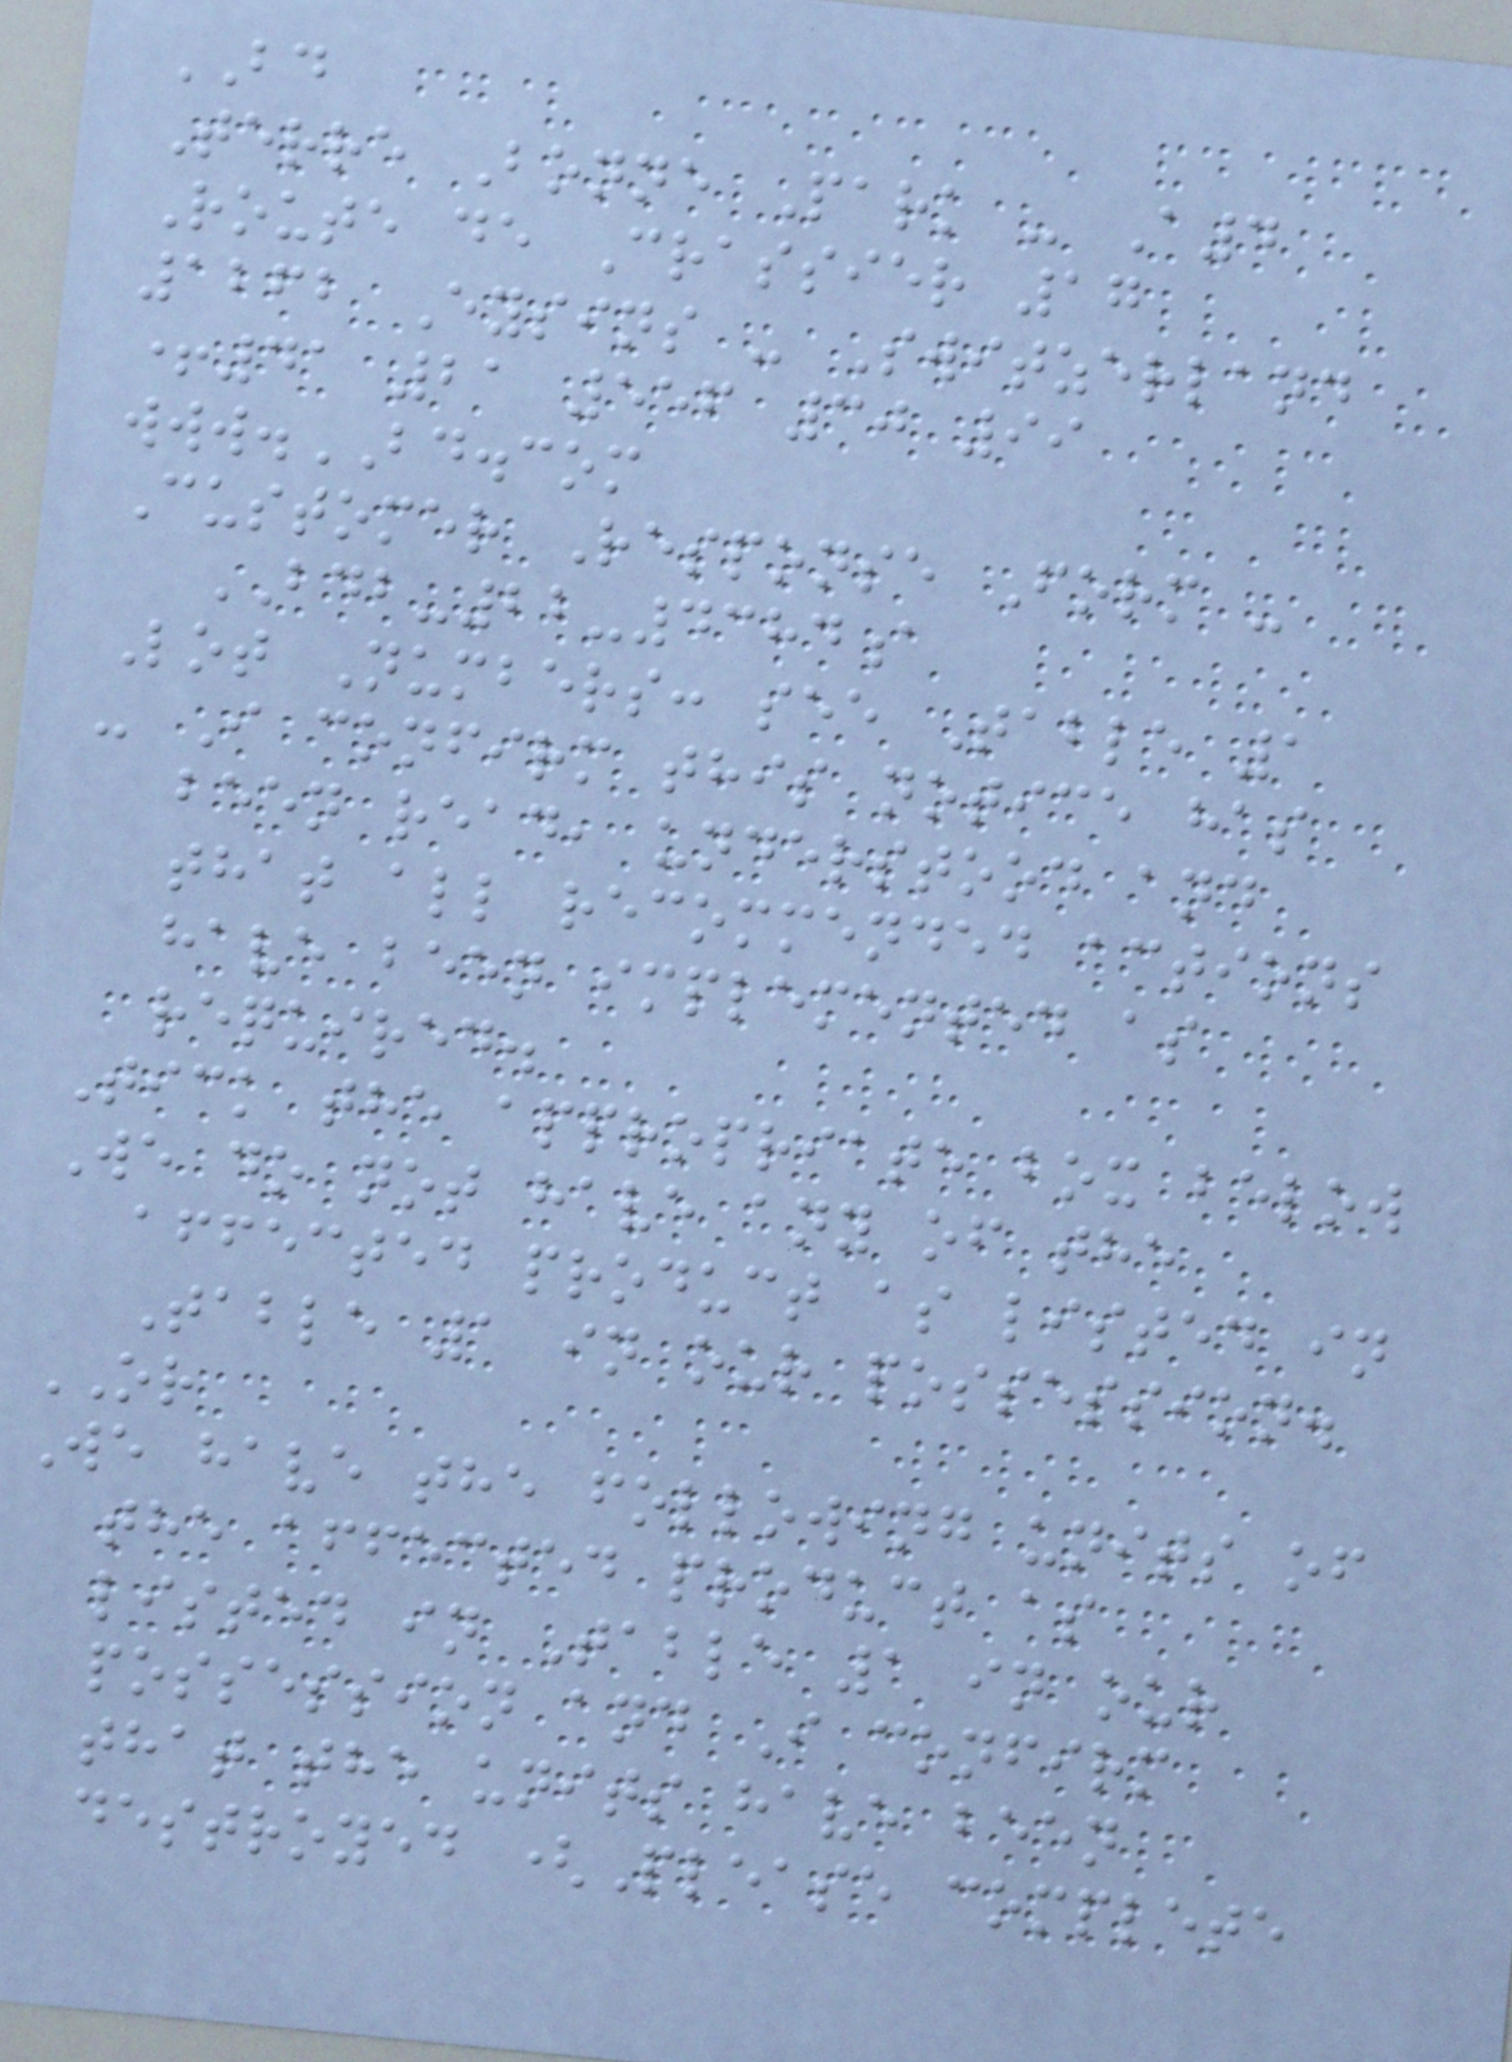BD
Terre Bonne Park - A4
Route de Crassier 17
1262 Eysins - Switzerland
+41 21 556 30 99
www.BD.com
Customer Response Form -
BDB-22-4384a
Lot Numbers: see Table 1
- I confirm this notice has
been read, understood and
that all recommended actions
have been implemented as
required.
Tick the appropriate box below
We do not have any of the
affected product as listed in
Table 1 in our possession.
OR
We have the following units of
the affected product as
listed in Table 1 in our
possession and I confirm
that the units have been
destroyed (Please complete
